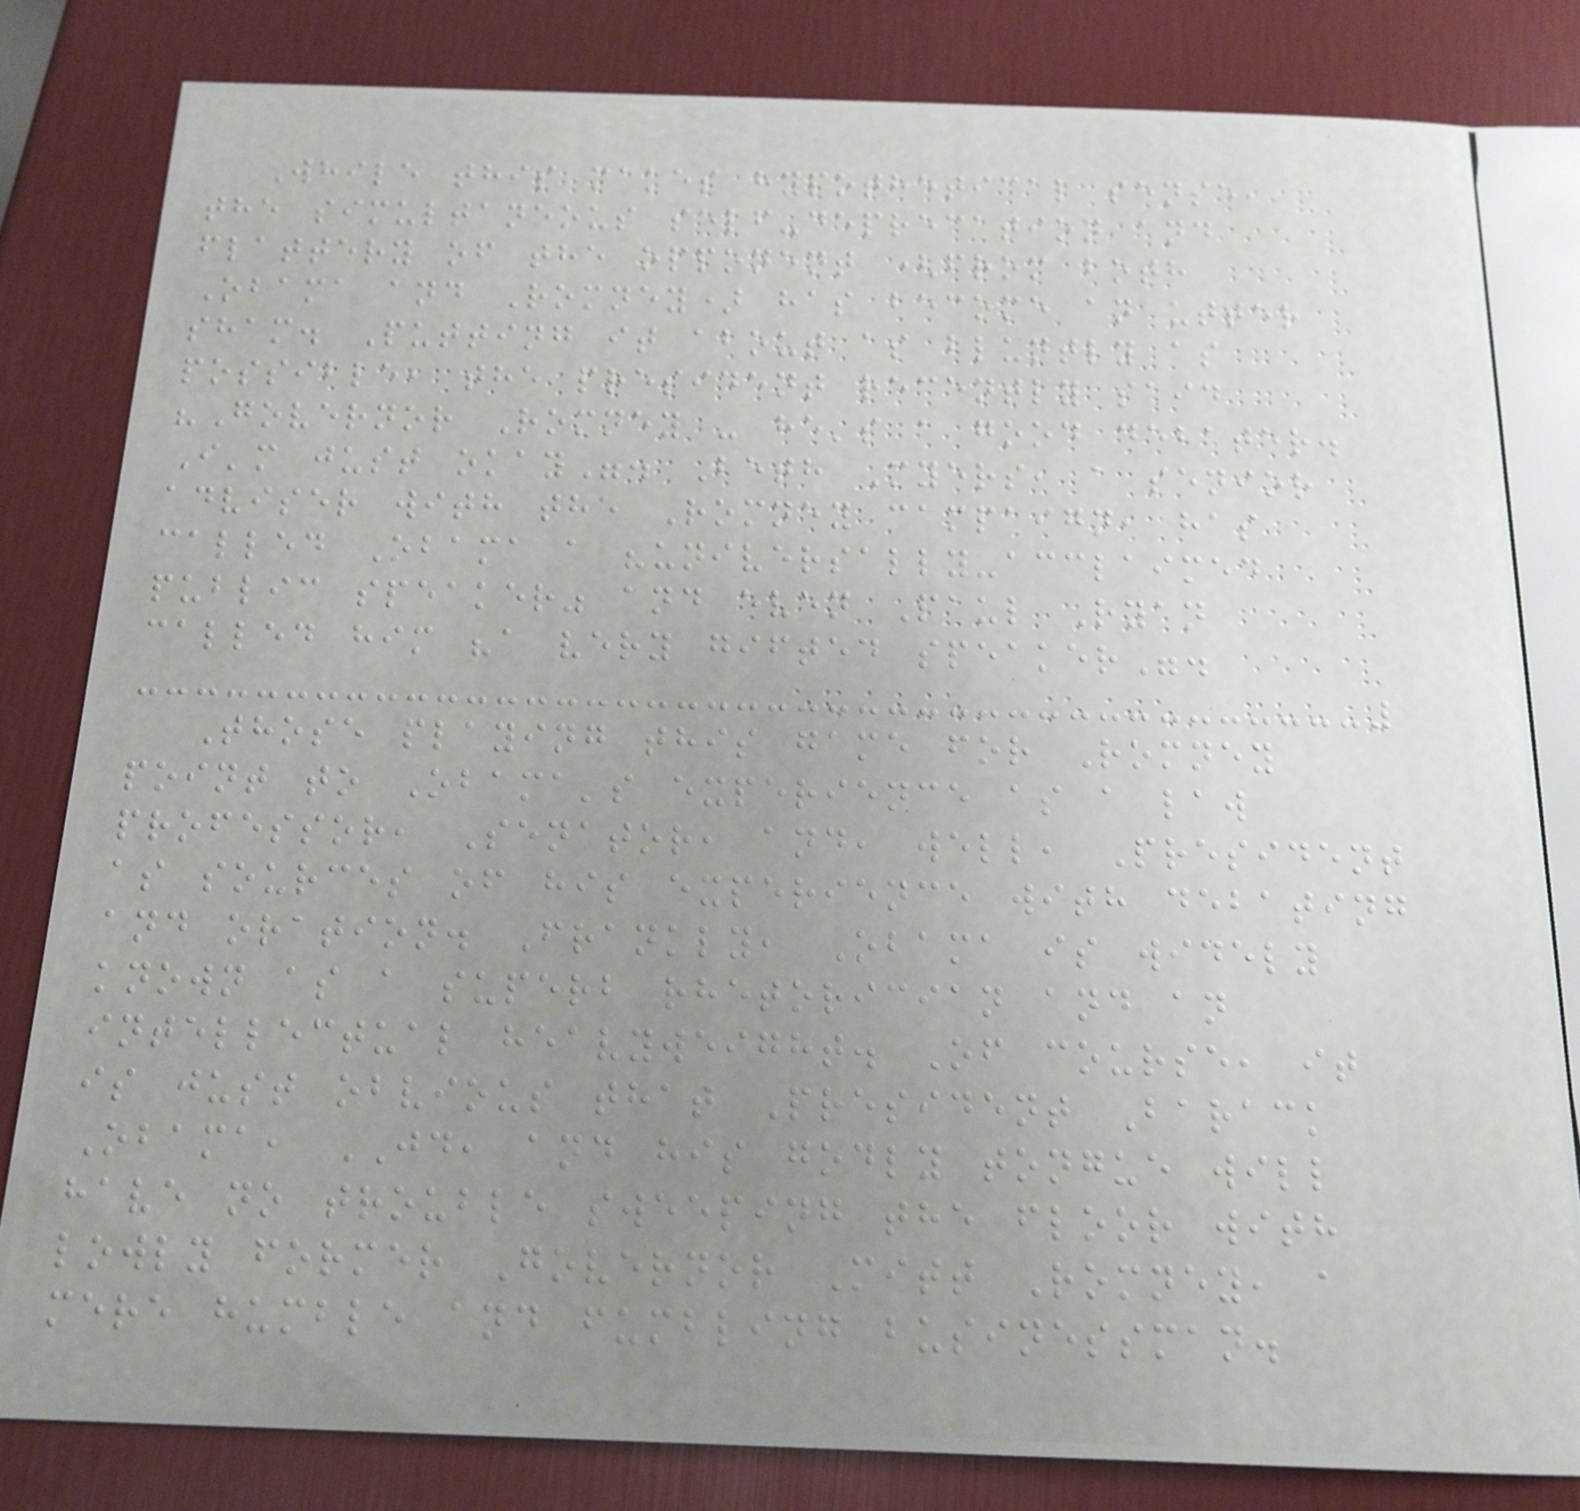While this makes hypothetical sense,
the simultaneous self-deprecation and
flattery of the opponent (from both
Obama and Romney) has become an utter
sham. Putting it about as bluntly as
possible, the president recently said
"Governor Romney - he's a good debater.
I'm just okay". Beth Myers, a senior
adviser with the Romney campaign, has
called Obama a "universally-acclaimed
public speaker" and even Paul Ryan
called him "a very gifted speaker".
Those playing this game for Romney
point to Obama's experience as a law
professor, Senator, and, well, President
as sources of his experience with debating
and oration. Frankly, Obama is widely
known as a superb rhetorician and an
intellectual heavyweight. Of course, it
is just obvious that President Barack
Obama, JD, and his godly tongue will
have no trouble sweeping the floor with
lowly former Governor Mitt Romney, a
mere humble and fumbling businessman.
